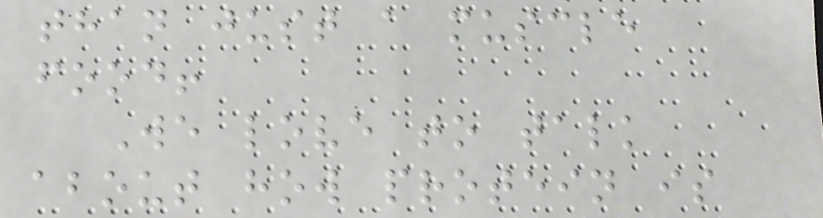than just a muscle
food!
We love to talk
about how protein is
